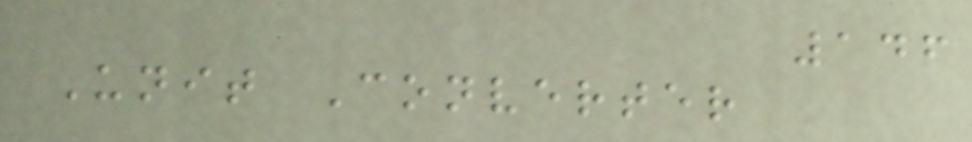146
Unit Converter
